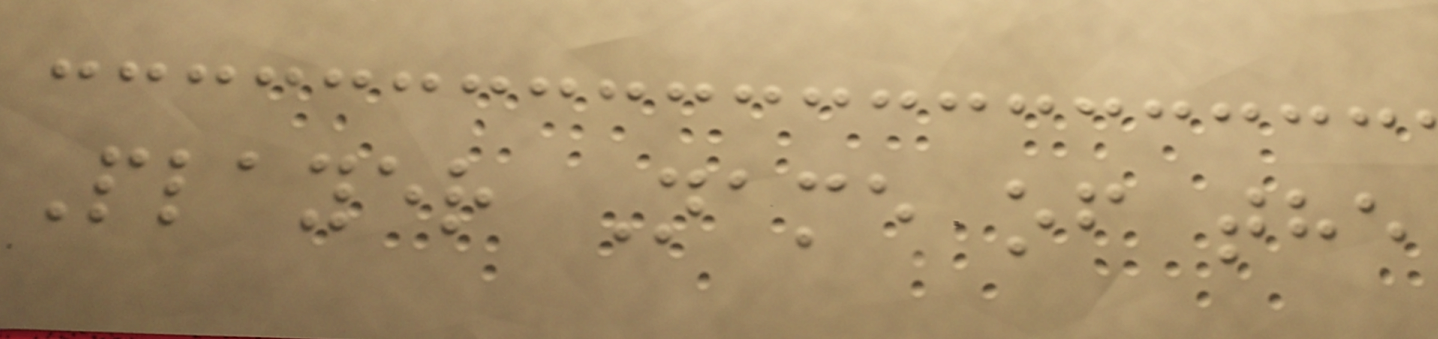Player Name of the
